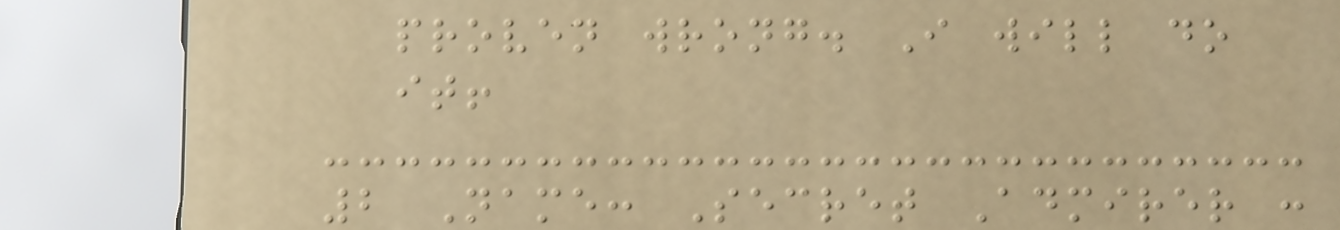proven wrong. I will do
it!
2 Name: Secret Admirer :
